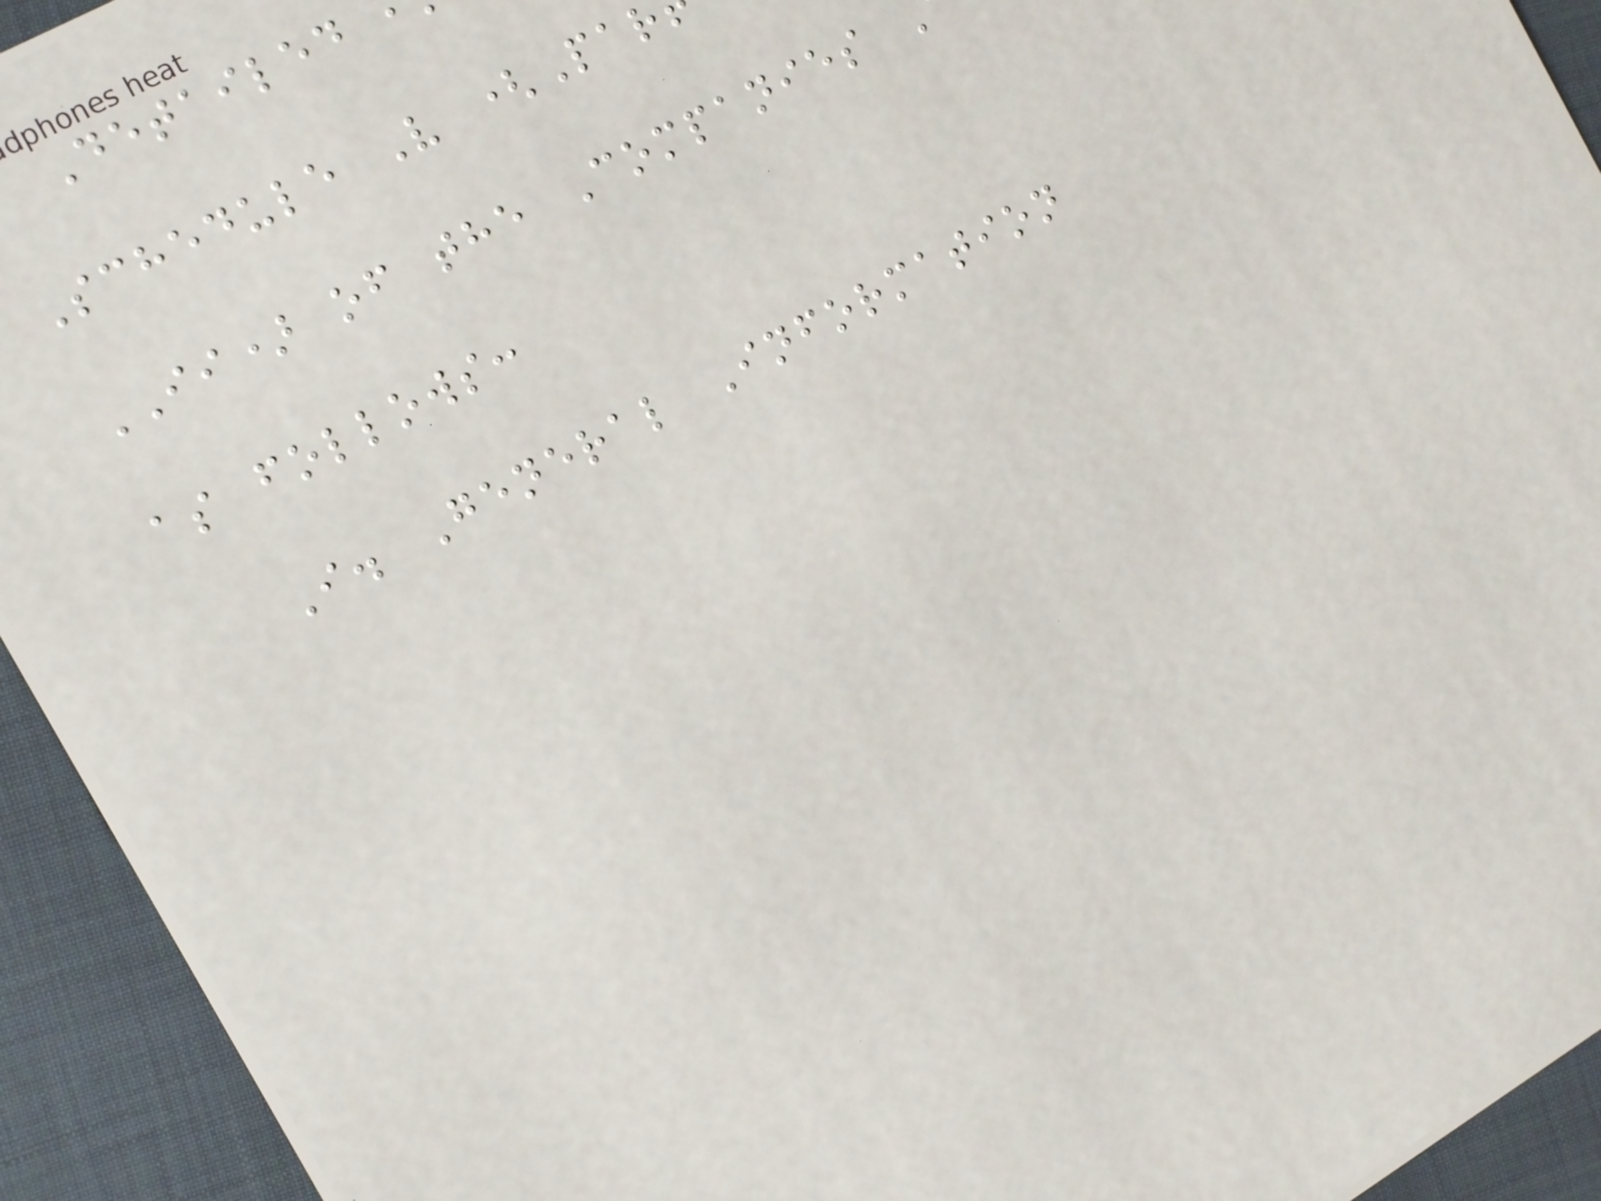Schedule V (Par
II) of the Companies
as follows:
I. General Information
